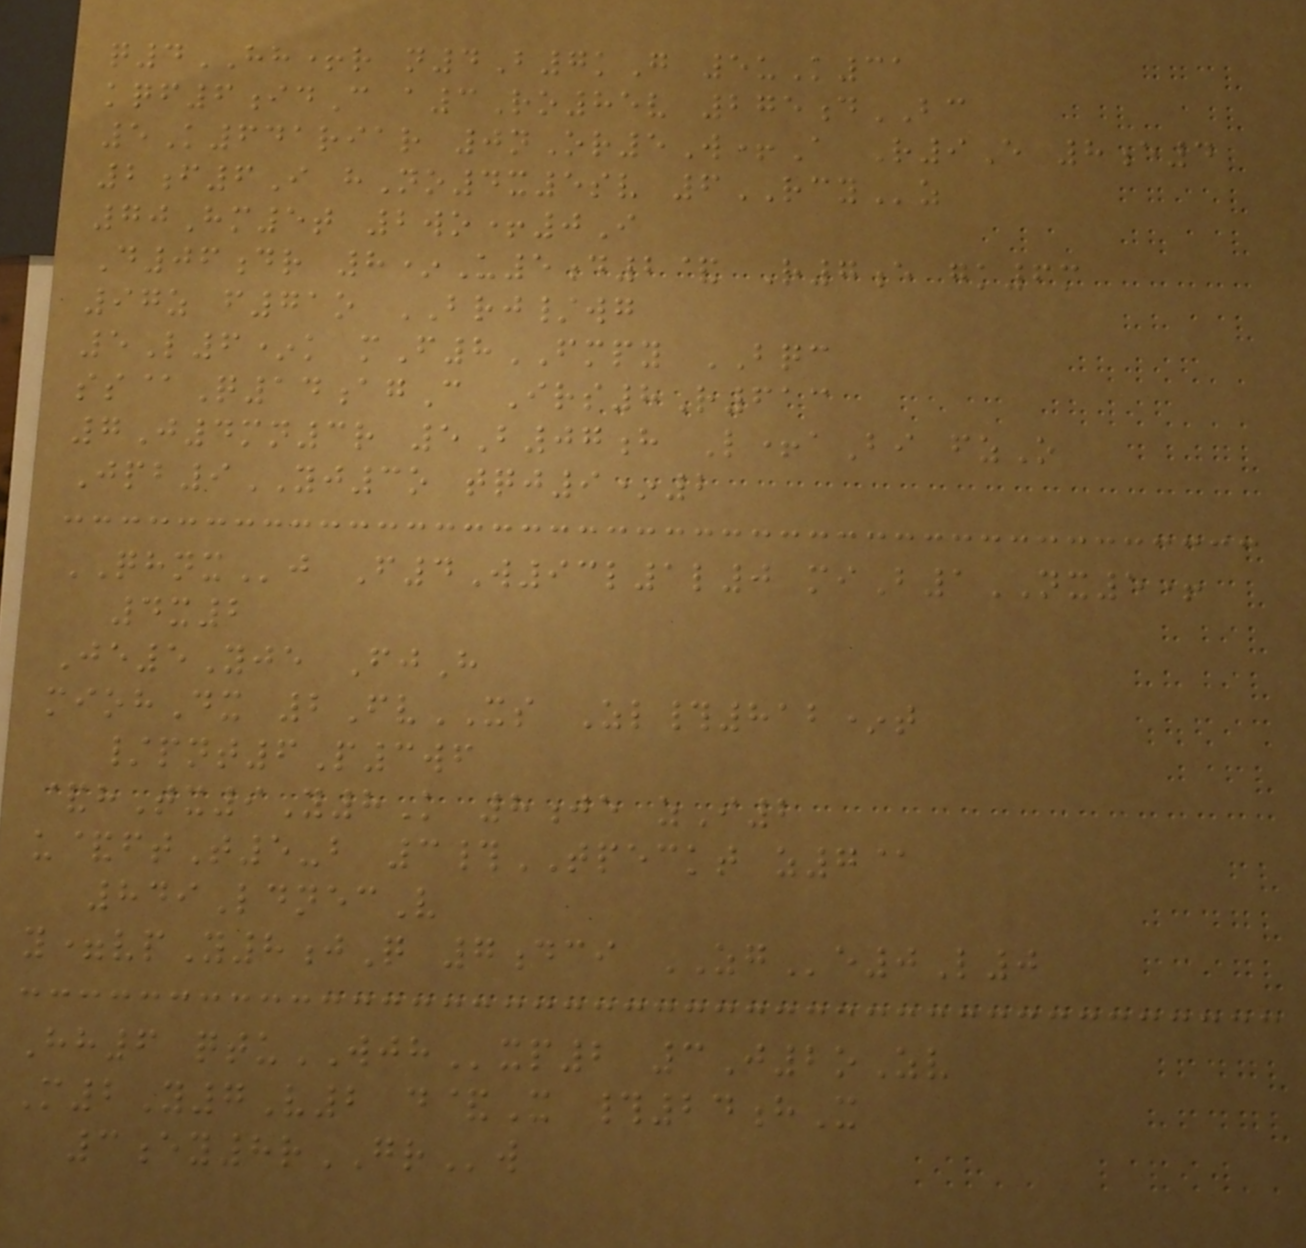q4HH+r n4B7kG 5uK31
kqf6idC a3Ro85v 275dBC
5K641riar 0nOr5W+A R9E 8e4
2f6I hNo4x5sv 6RCYz
70Hm5t 2wo+0I
D06dr 8*U5d2& R7e gk6m
97z f71o BRJ/wg
5L6*k mF8FMPY BQC
ss@Q14agC Irs8R613
7J4mn3r 5B07h L+aBi fzO
Jpb9YJ3o tqj9*2
QHNXj F4W93l1l0 miB1NX5+
4x2
Je5Yje FjH
miohDx 2FvXS Zl#812*t
/pnt6P3wf
&hTx9Y8K 8je zI2
u&ftT5-b 3#TPECKT z7@
849LdnecV
y=vpY8jQ 7dci ZGe0L0
Hh6 qtuWJHxp2 3J2oZv
M2Y7V2 d&X #24hX
3ey8rGRw
